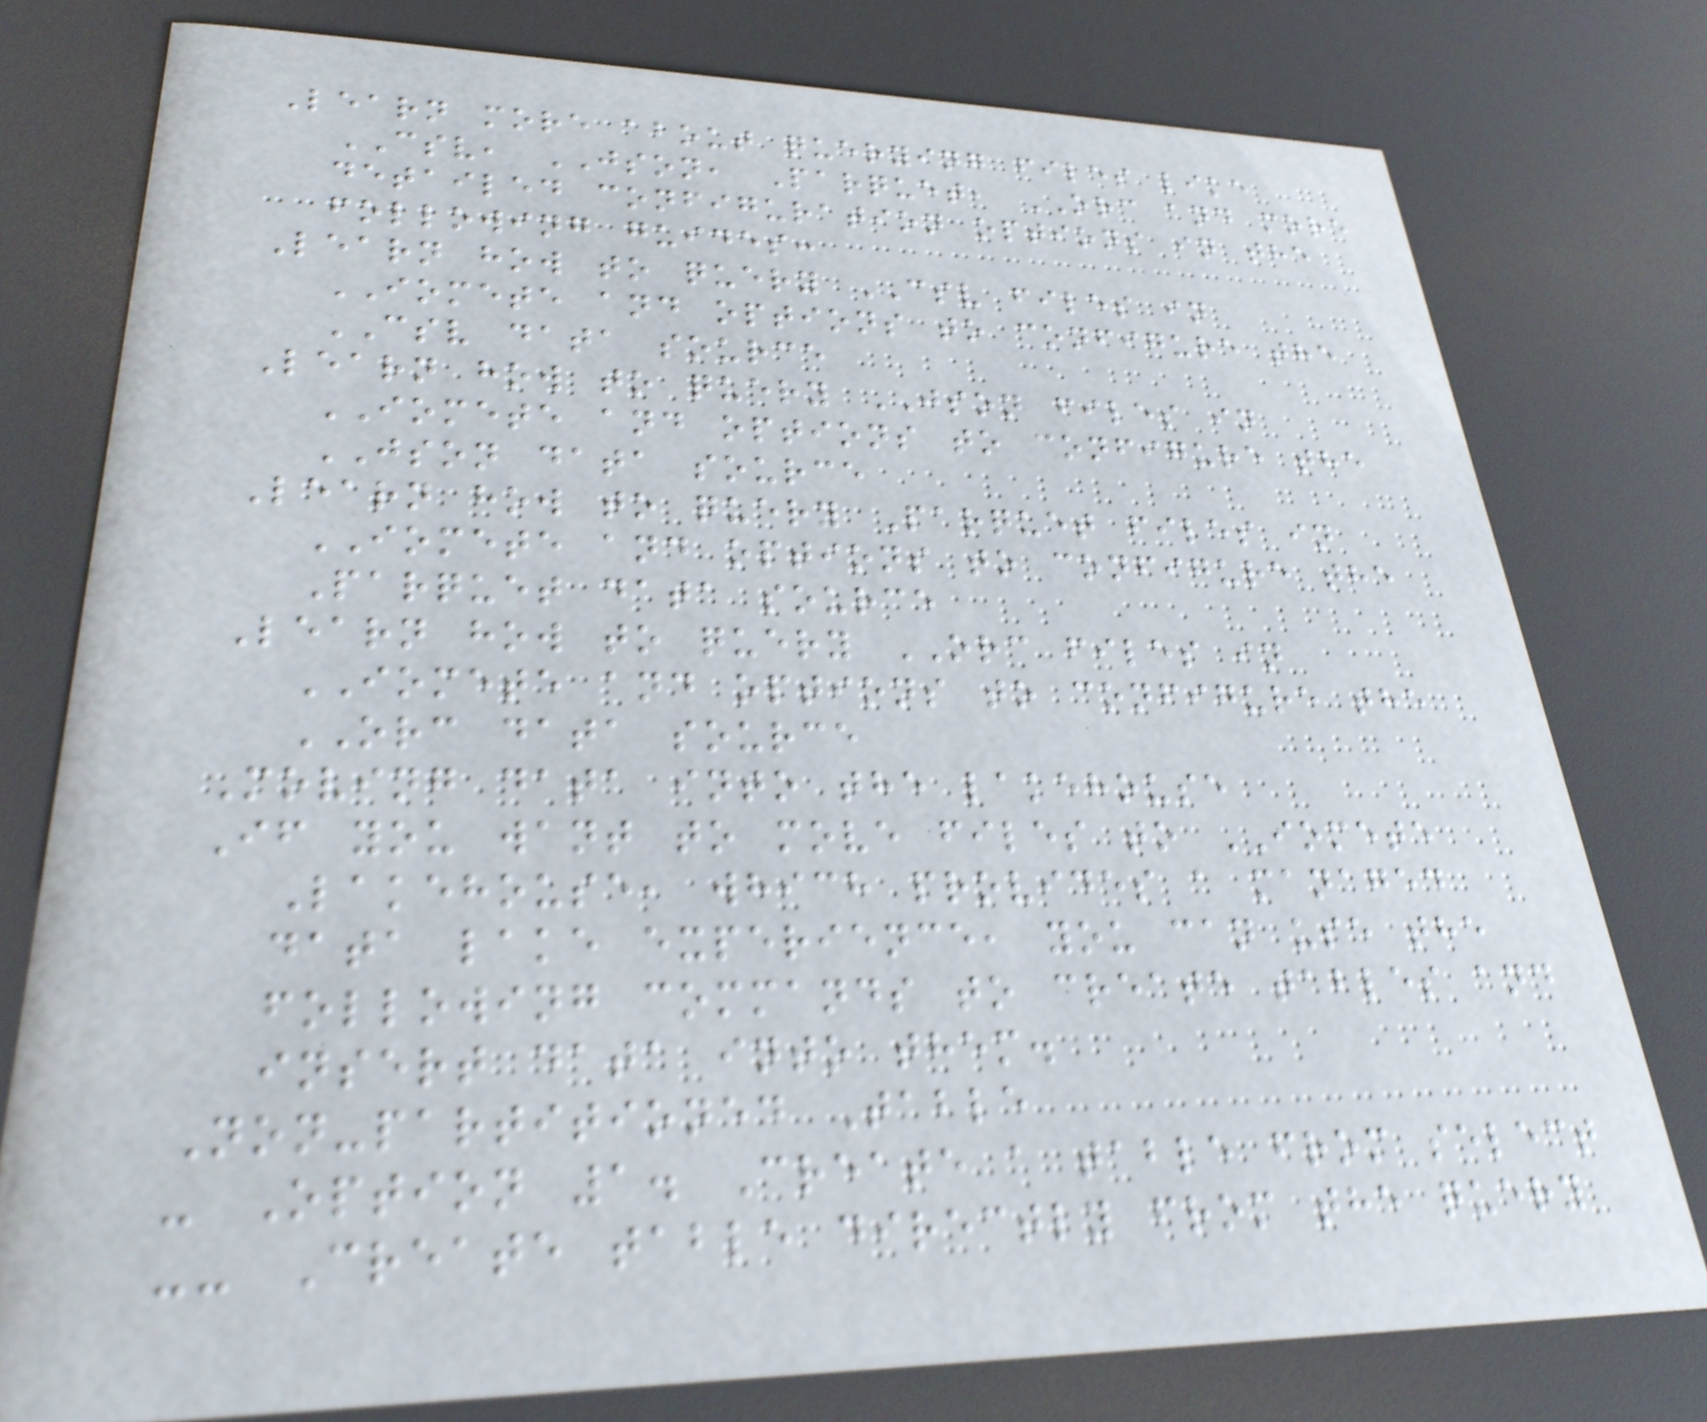Learn more about querying files like
CSV, JSON, Parquet, ORC and more
detailed configuration options in the
following guides:
Learn how to query CSV files in
IOMETE and options to configure the
CSV data source
Learn how to query JSON files in
IOMETE and options to configure the
JSON data source
Learn how to query Parquet files in
IOMETE and options to configure the
Parquet data source
Learn how to query ORC files in
IOMETE and options to configure the
ORC data source
Moving data into the lakehouse
If you want to move files to IOMETE
Lakehouse, which provides a managed
data lake experience, you can use the
following commands to create tables and
insert data into them.
Non-partitioned Table
- Option 1. Create a table from select
-- Create table directly from the query
